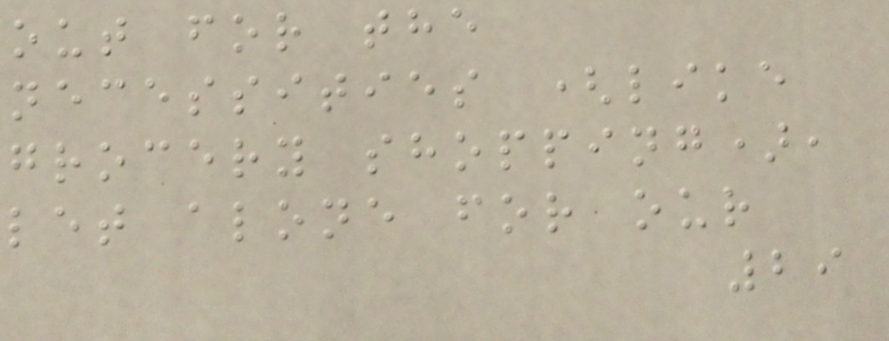out for the
necessities (like
grocery shopping),
let alone for our
29
